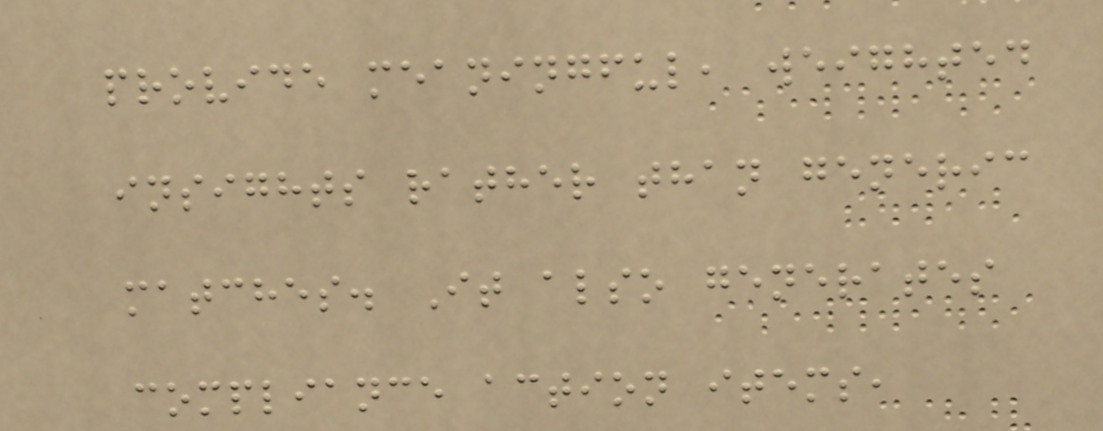provide meaningful, weighted
insights rather than generic
matches. It also generates
compliance action items,
